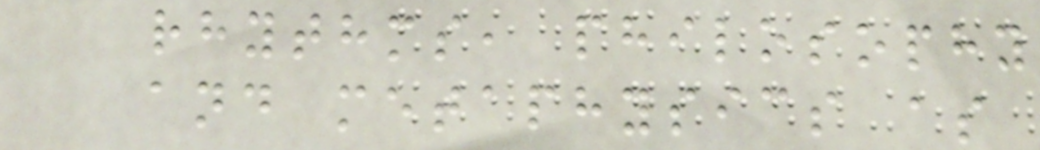rhythms, philosophy
and metaphysics as
